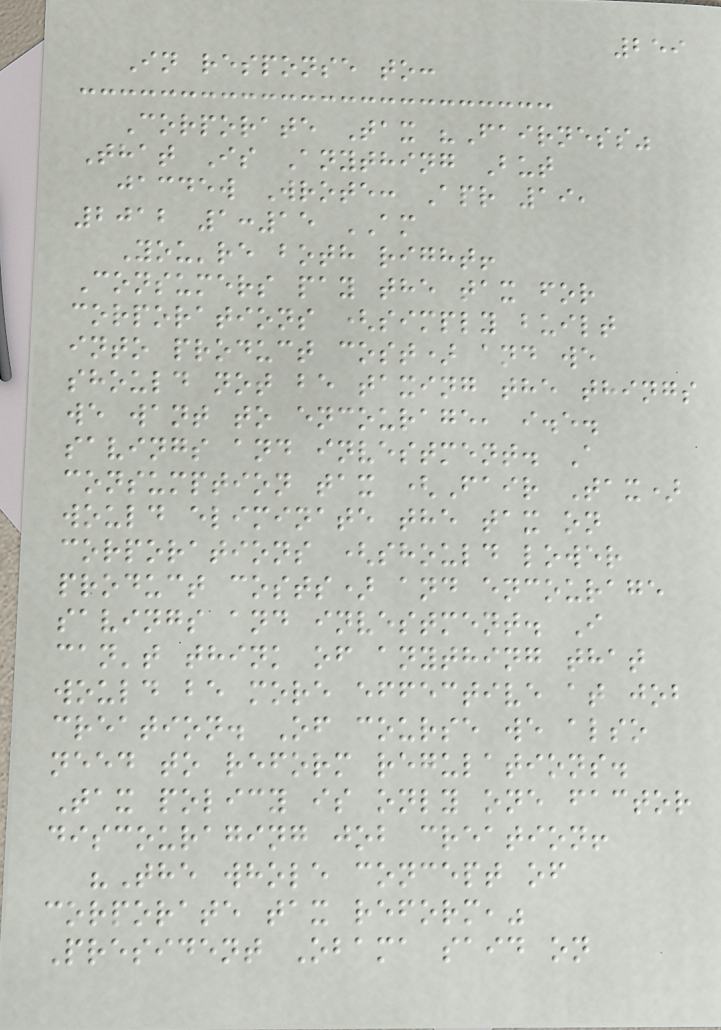259
In response to:
Corporate Tax "Fairness"
That Is Anything But
jacdew Wrote: Apr 19,
2012 1:15 AM
You're both right!
Consumers pay the tax for
corporations (simply built
into product cost) and we
should not be taxing the things
we want to encourage, i.e.
savings and investment. A
consumption tax (Fair Tax)
would eliminate the tax on
corporations (should lower
product costs) and encourage
savings and investment. I
can't think of anything that
would be more effective at job
creation. Of course we also
need to reform regulations.
Tax policy is only one factor
discouraging job creation!
"The whole concept of
corporate tax reform,"
President Obama said on
